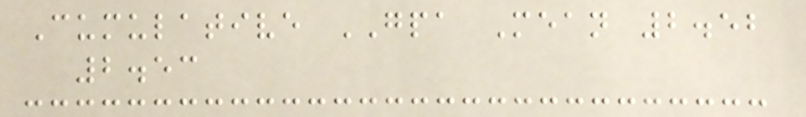Cumulative GPA Mean 2.52
2.53
